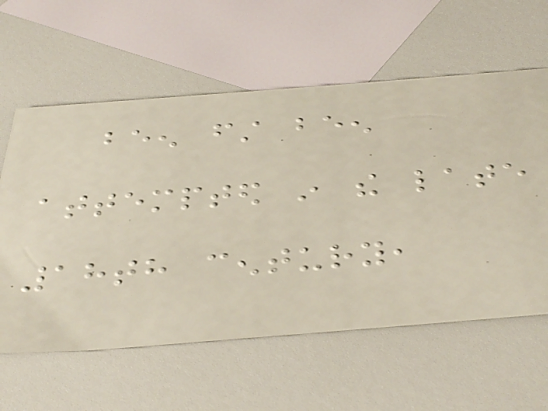been first been
attempted in the late
18th century,
